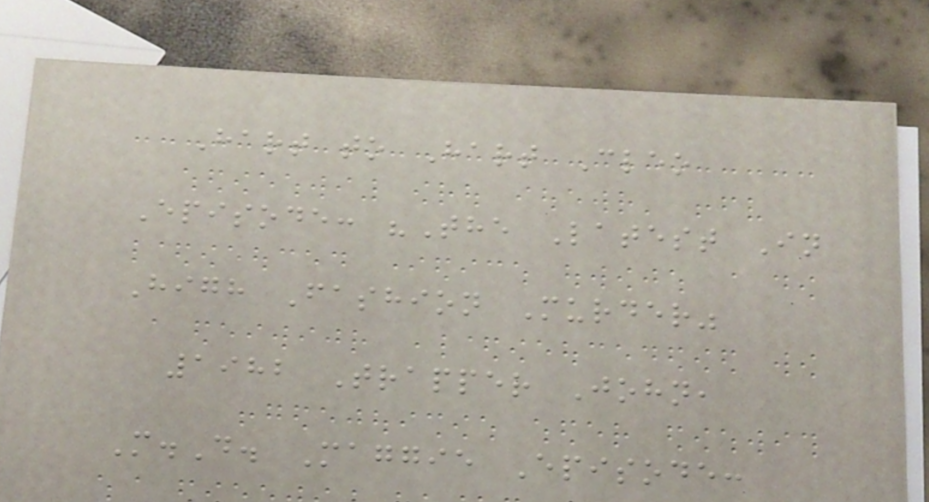Hart to Hart Cleo
Episode: "The Latest In
High Fashion Murder"
1982 Trapper John,
M.D. Maggie Episode:
